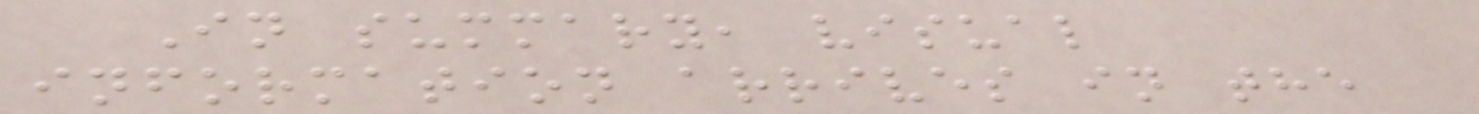In summary, visual
information arrives in the
